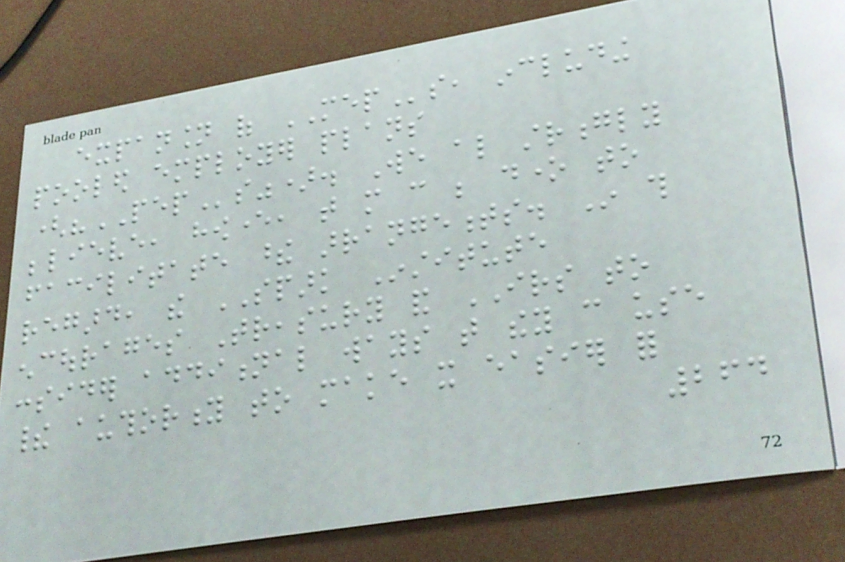expansion of MEPs, including
pooled employer plans
("PEPs"). We also strongly
believe, however, that more can be done to
facilitate these arrangements. In this
regard, the SPARK Institute
encourages Treasury and IRS to
consider additional ways that they can use
their authority to make it easier for
264
